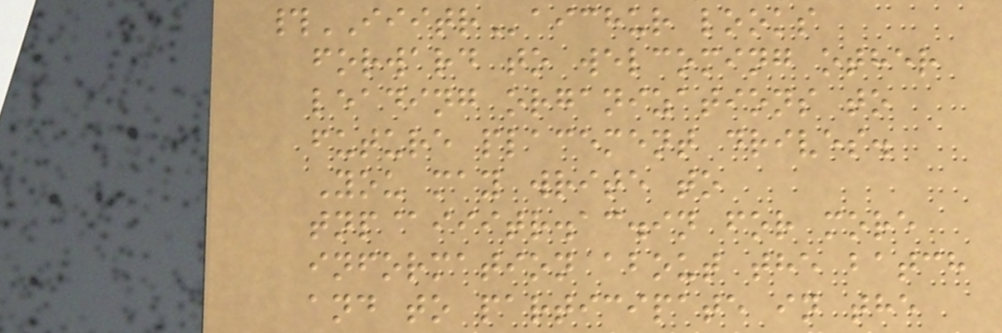#IIITRaichur looks
forward to welcoming other
leading organizations to
future placement drives.
You may write to
tnp@iiitr.ac.in for more
information about the batch
and to participate in the
